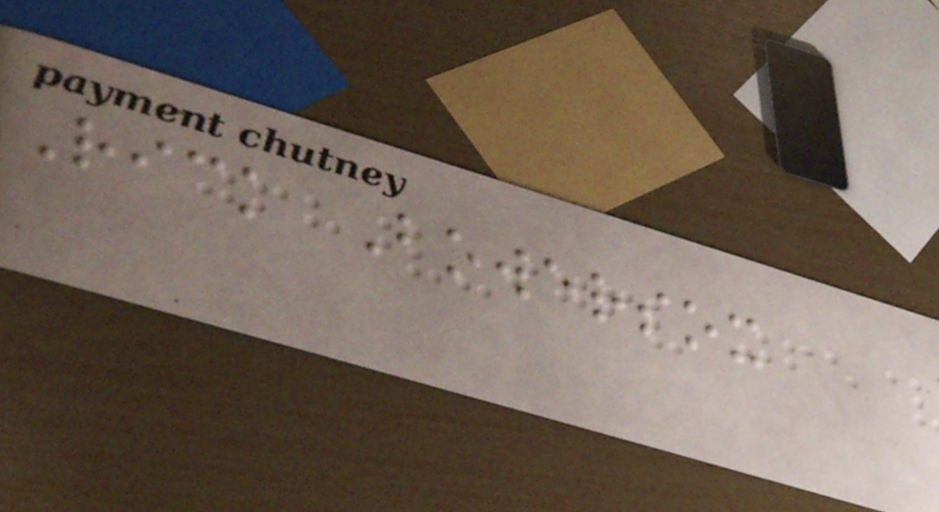Rick Bowersox
